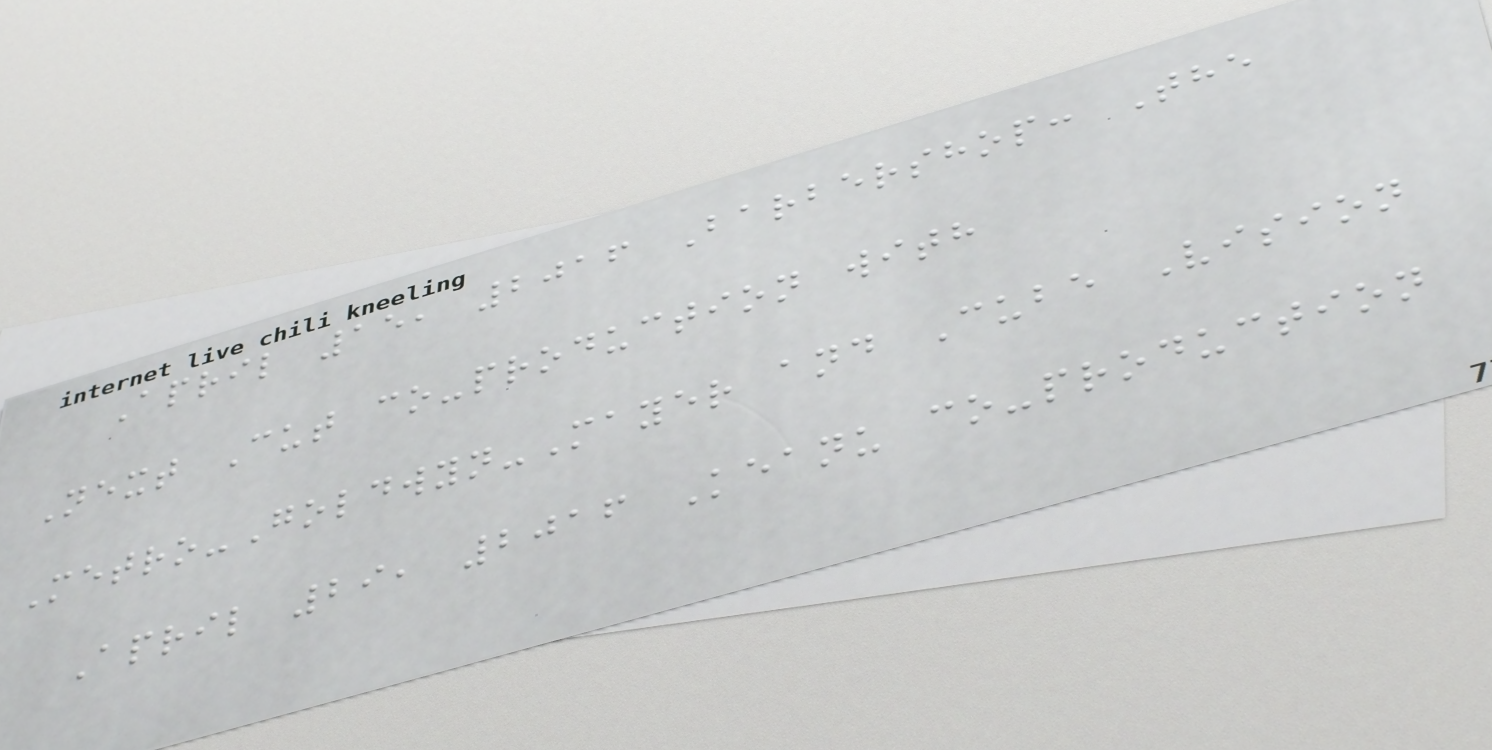April 15, 2016 Barbershop: The
Next Cut co-production with
Metro-Goldwyn-Mayer and Cube Vision
April 29, 2016 Keanu co-production
